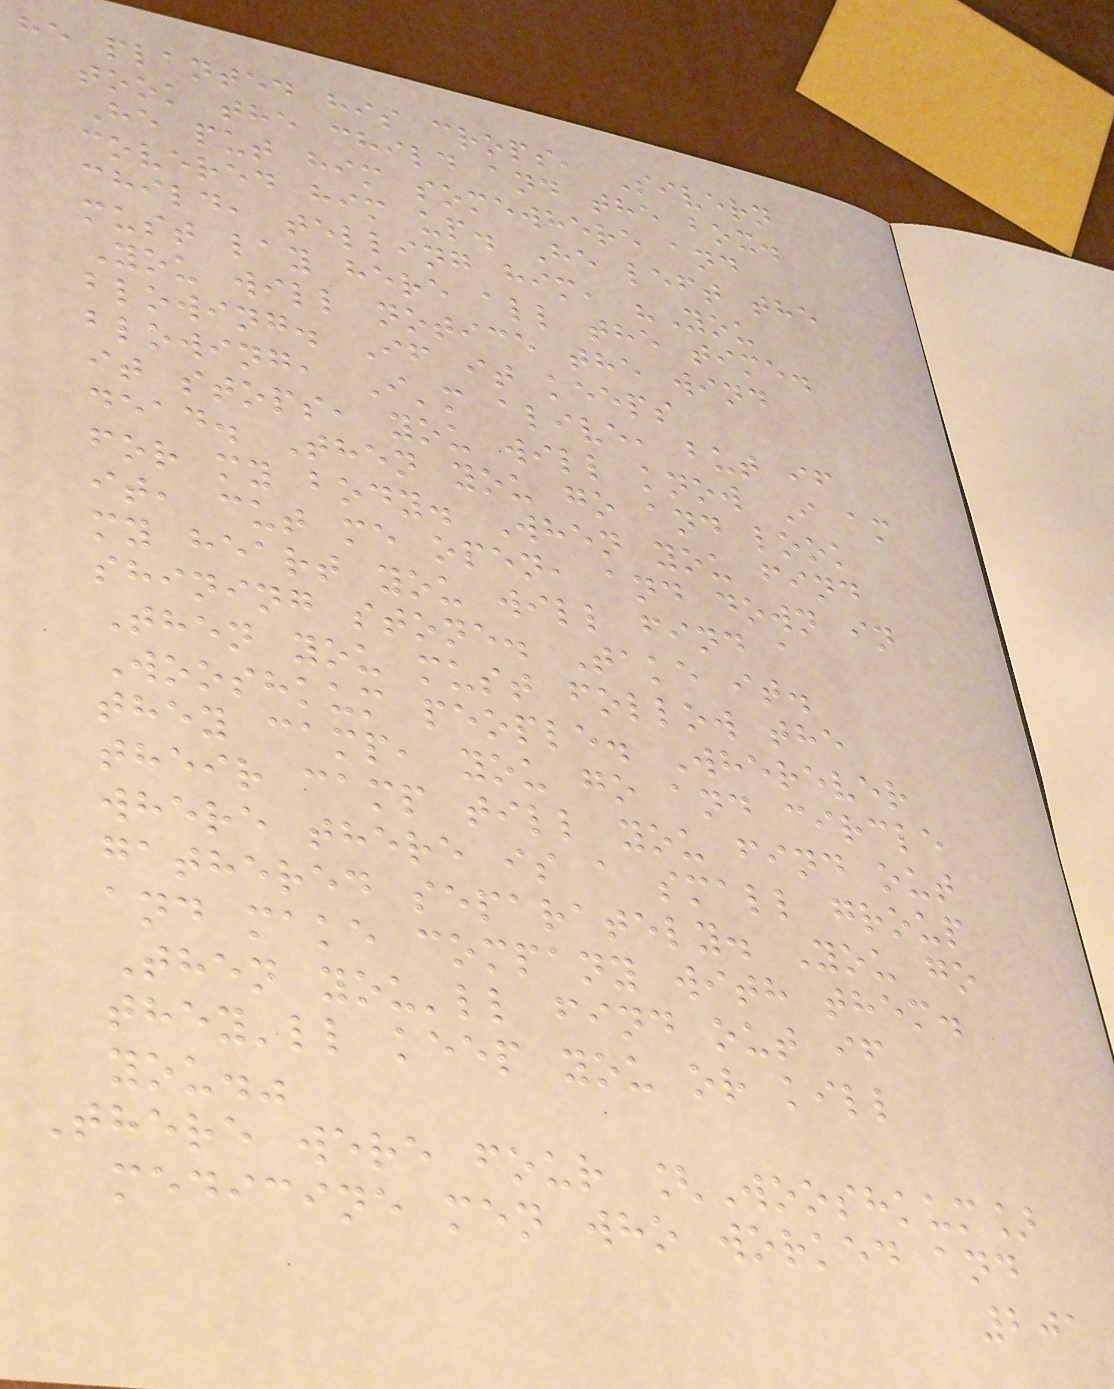he planted his crops, Sivern
took the child and the box.
He put him somewhere and
covered him up. He left the
child, telling him, "You
must lay here all the time.
You will notice the wind
blowing. If it keeps
blowing, I'm alive, but if
it stops, you will know I am
dead. Then you go and look
for my body. When you find
it, cut me open, and down in
my heart you will find a
shining stone. Take it.
Then you must follow the
Wooshkum people. Wherever
they camp, you go and circle
their camp till you find out
where there is a small group
gathered separately. You go
and make company with them.
Then you'll find out if
they'll keep you or kill
you."
There were four [Wooshkum]
medicine men who worked and
201
